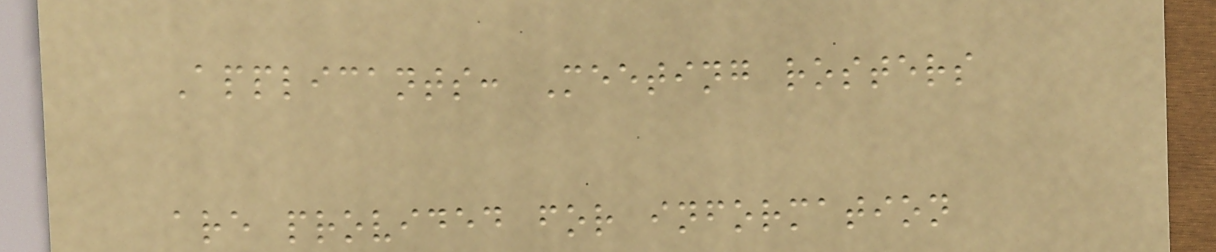Applicants: Meeting rosters
are provided for information
